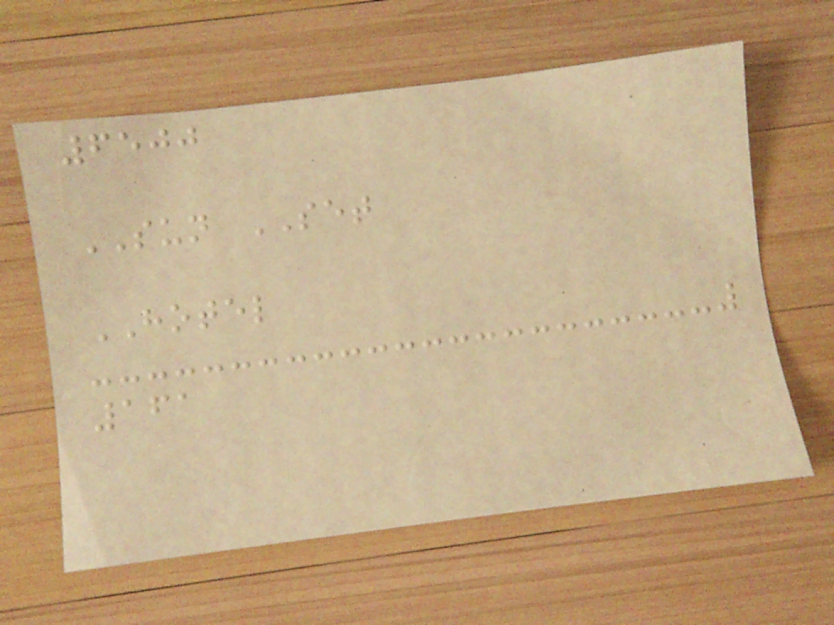6500
SUN SET
HOTEL
161
